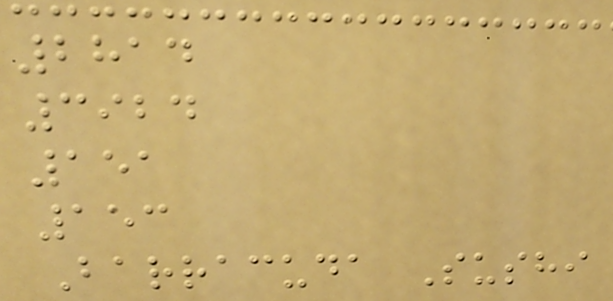2814
3924
151
153
Barracuda Sushi
